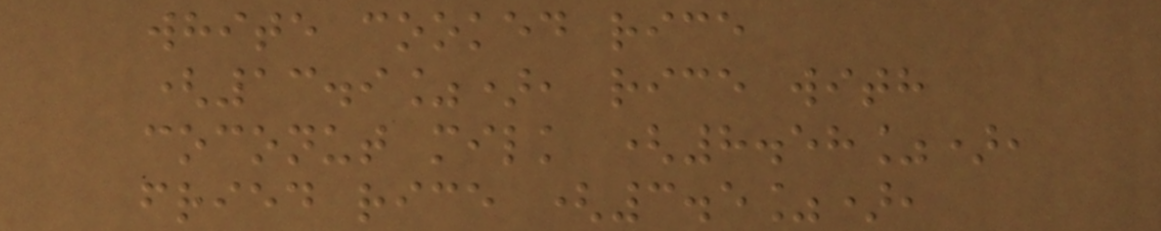white cooked rice
(13.9%), rice with
coconut milk (8.58%),
fried rice (3.5%),
